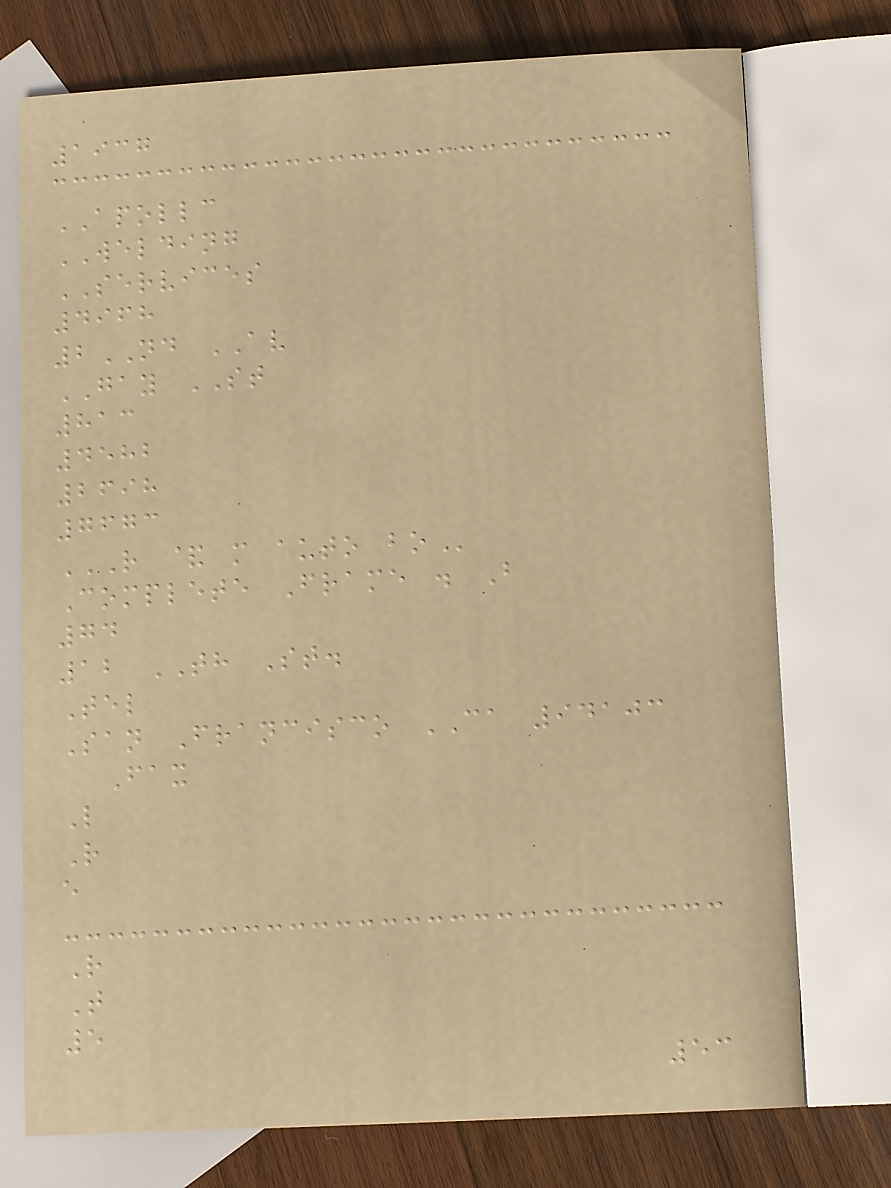1937
APOLLC
WELDING
SERVICES
4968
2ND AV
GAY ST
813
4582
2698
7673
R & M AUTO BO
Complete Frame . B
74
12 TH St.
Tel
San Francisco CA 94103
Fax
L
R
e
R
T
5
53
